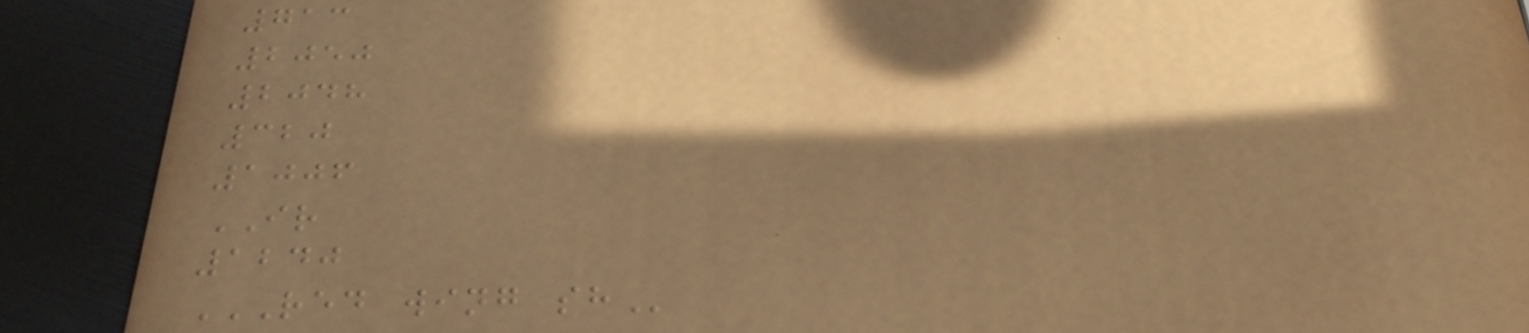713
2050
2048
320
1006
IR
1240
RED WING SH
